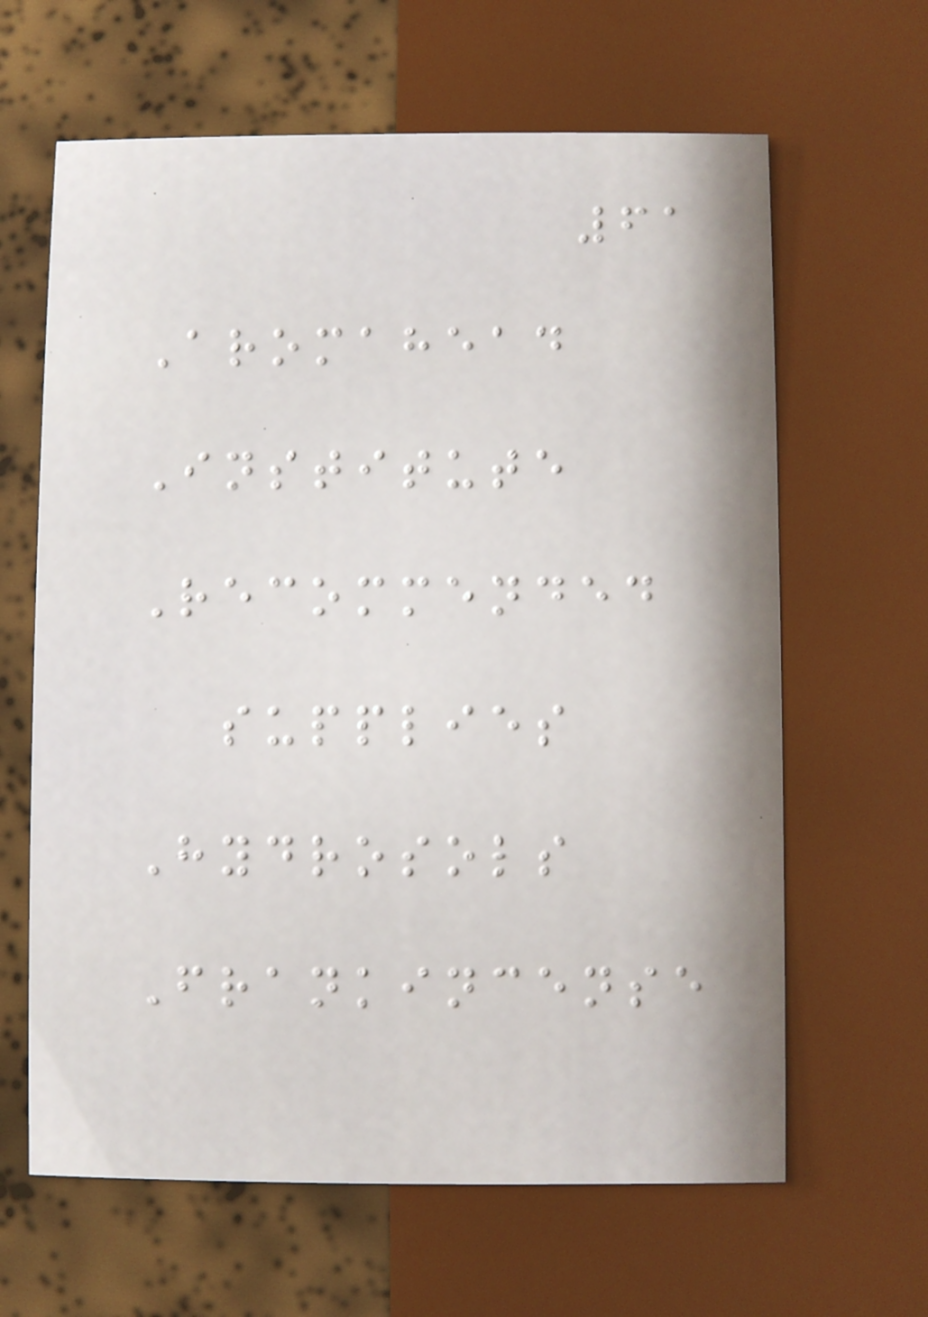61
Aromahead
Institute
Recommended
supplies
Hydrosols
Frankincense
